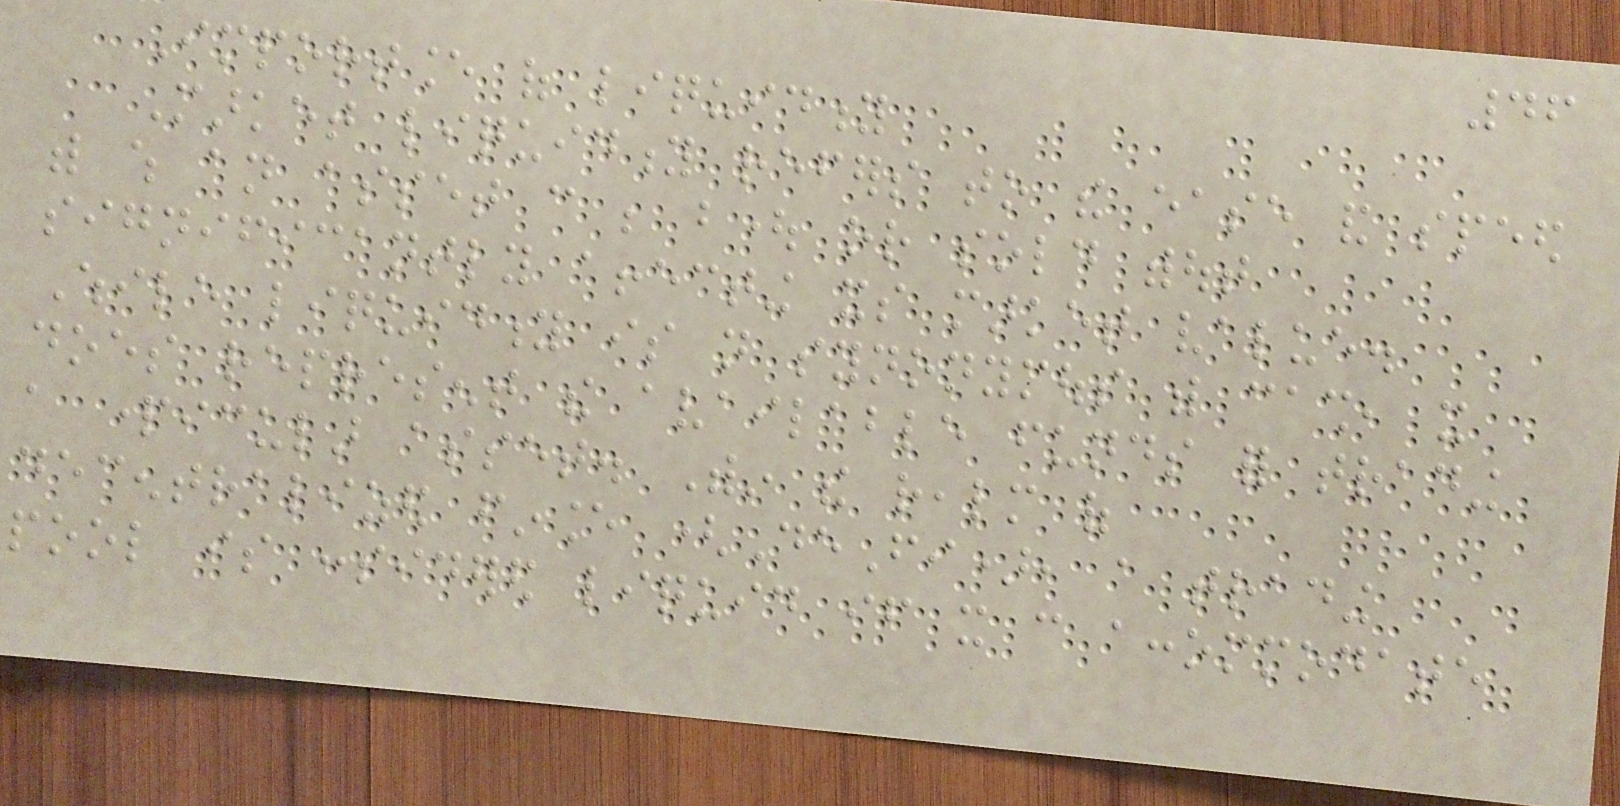46
Importance of liquidity
Market liquidity refers to the ease and speed
with which an asset can be bought or sold without
significantly affecting its market value.
While liquidity is not synonymous with cash, it
does represent the available funds for trading
a particular asset. Within the realm of
decentralized finance (DeFi), a trading
pool is considered liquid if it can accommodate
